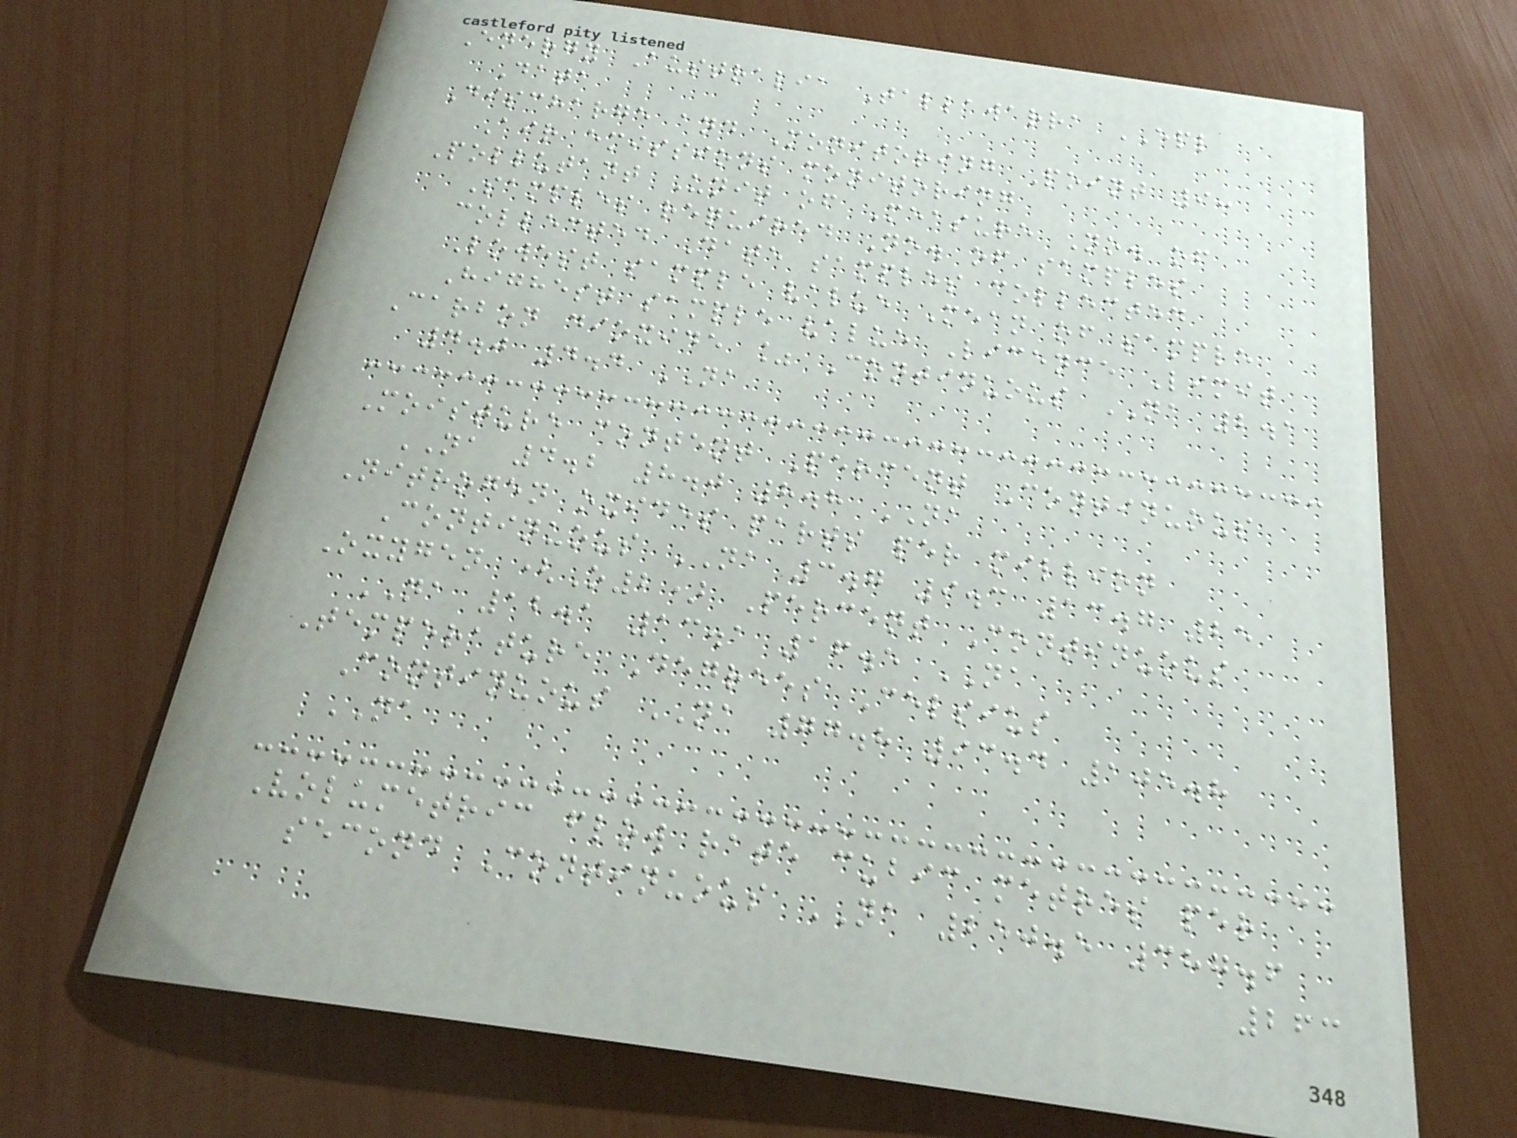Energy Australia Tallawarra EPL
Data
Discharge and Monitoring Point 9:
Air emissions monitoring
Pollutant Unit of Measure No. of
Samples required No. of samples
collected Date samples collected
Lowest sample value Mean of sample
Highest sample value Licence Limit
Carbon dioxide % Continuous NA 2.1
4.0 4.4 NA
Moisture content Percent Continuous
NA 4.2 8.0 8.8 NA
Nitrogen oxides parts per million
Continuous NA 3.7 9.3 13.7 25
Oxygen (O2) Percent Continuous
NA 12.1 13.1 16.5 NA
Temperature Degrees Celsius
Continuous NA 77.8 93.4 105.8
NA
Volumetric flow rate cubic metres per
second Continuous NA 250.5 387.6
263
